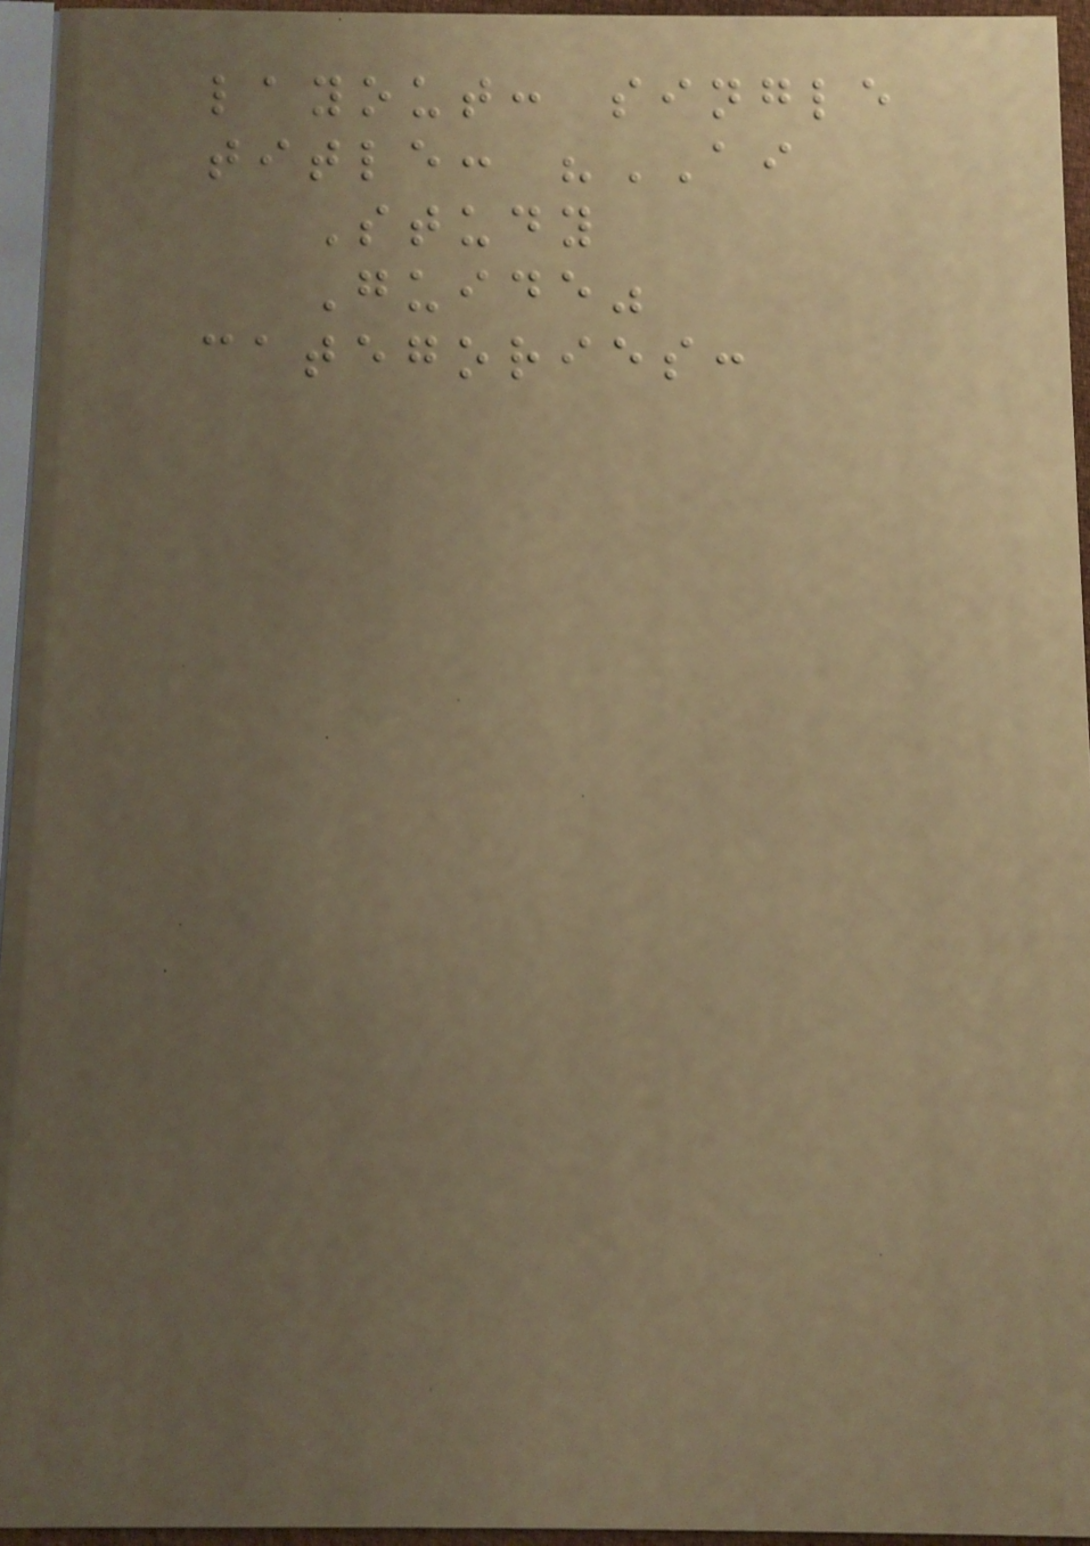layout: single
title: "AI
Study
Guide"
categories:
